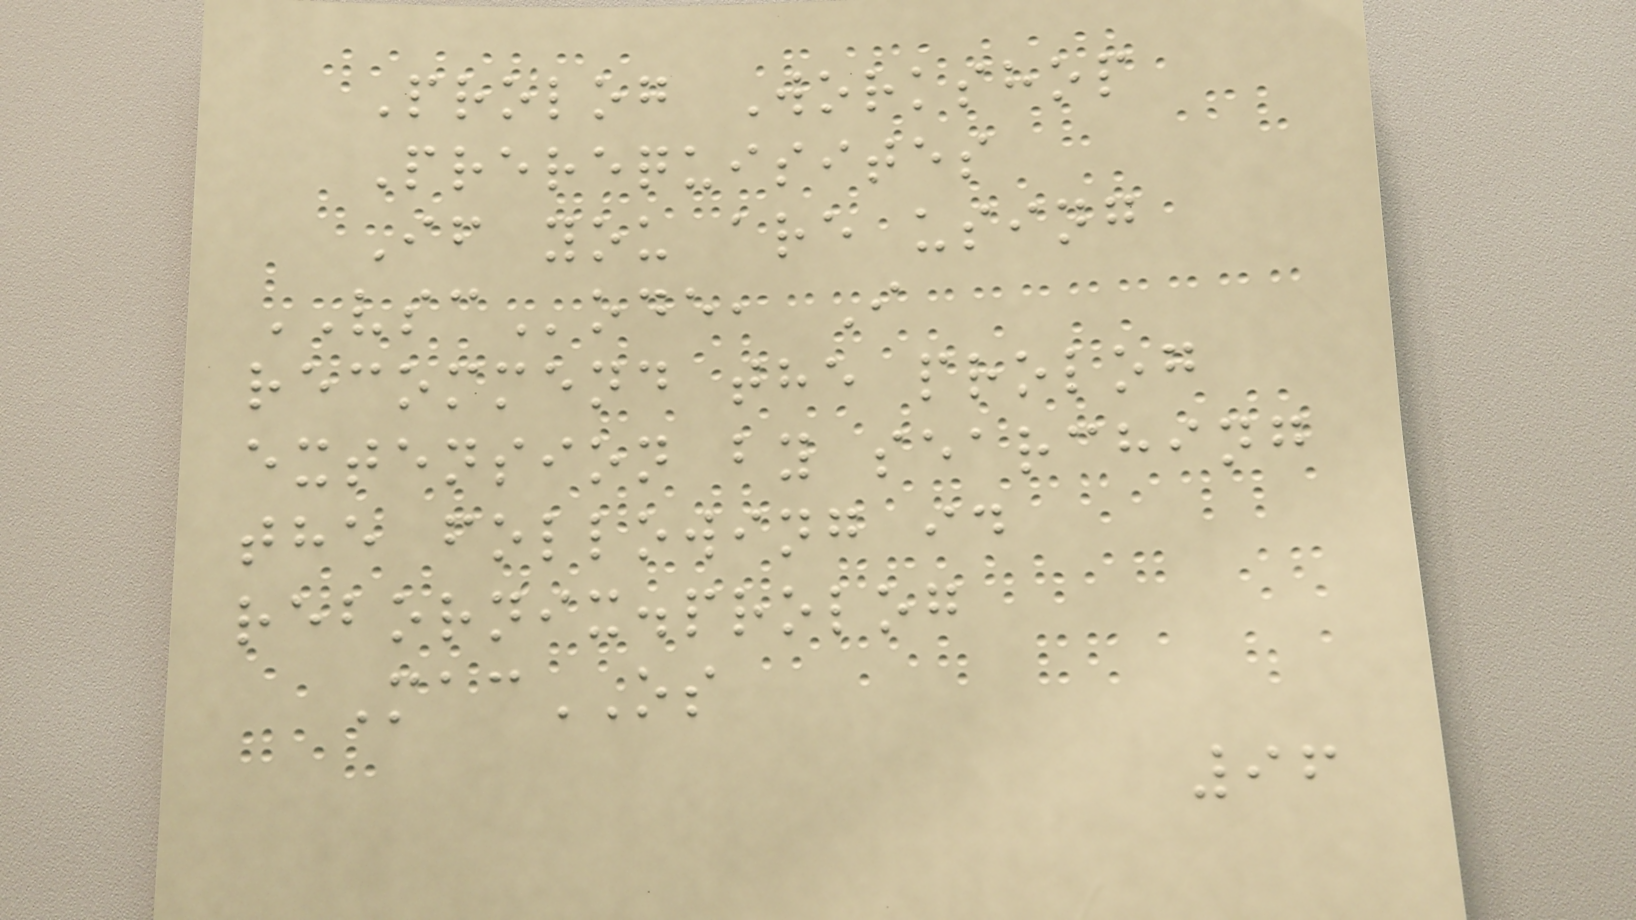Prolog Workshop
Prerequisites
If you are using
VSCode, I
recommend the prolog
extension by searching
the following id
rebornix.prolog
MacOS
96
